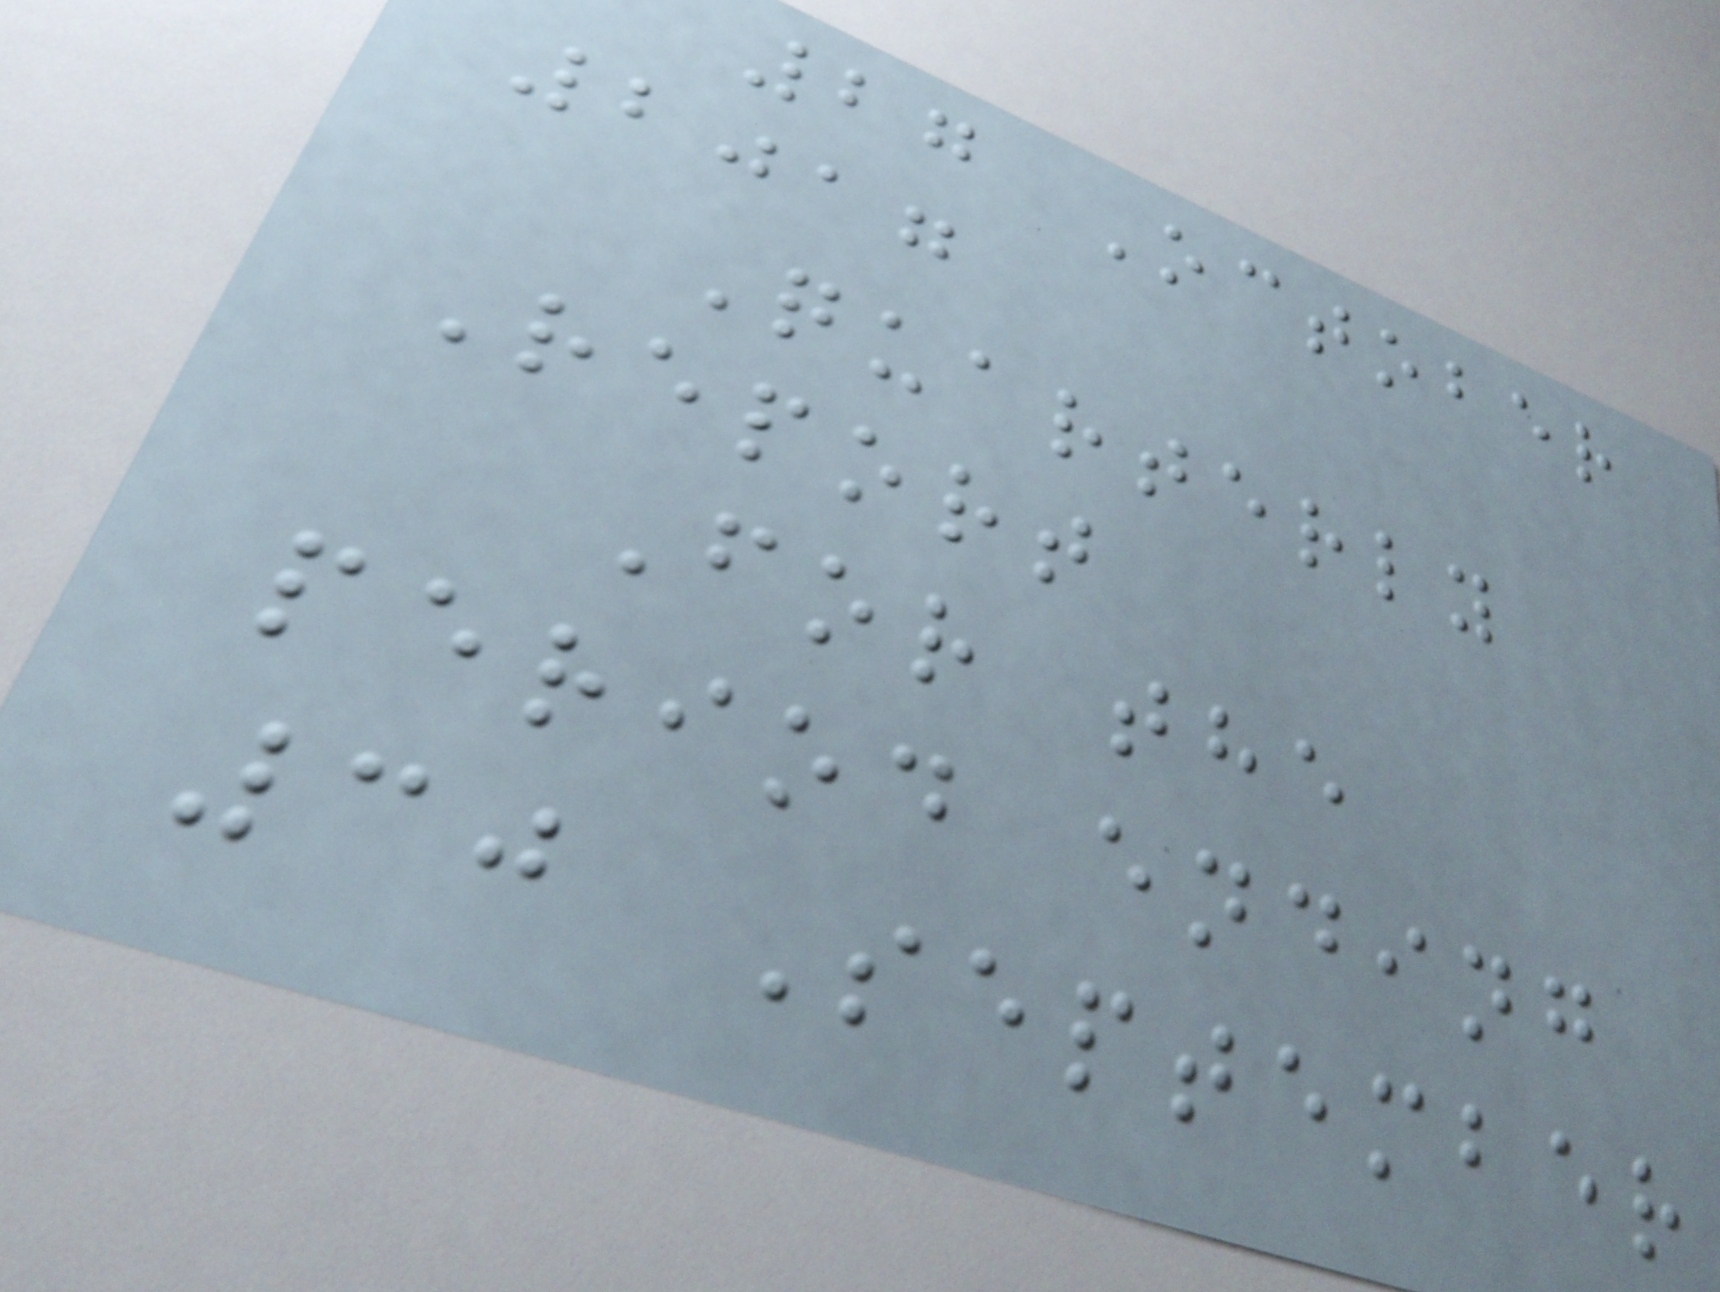27 October
2017
Quarterly
Report
For the
period ending
30 September
